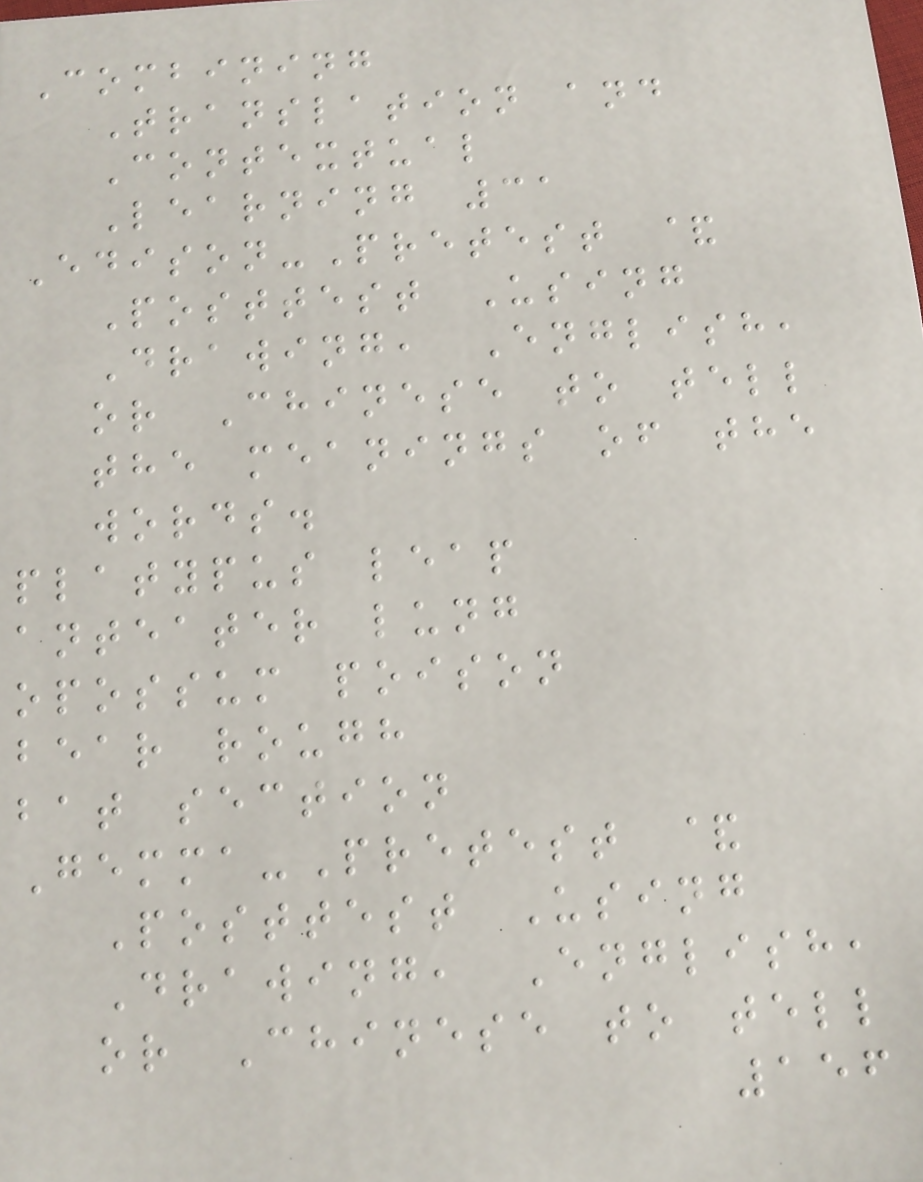Combining
Translation and
Contextual
Learning 31
Edison-Pretest &
Posttest Using
Drawing, English,
or Chinese to tell
the meanings of the
words.
platypus leap
anteater lung
opossum poison
bear rough
bat section
Gemma-Pretest &
Posttest Using
Drawing, English,
or Chinese to tell
156
